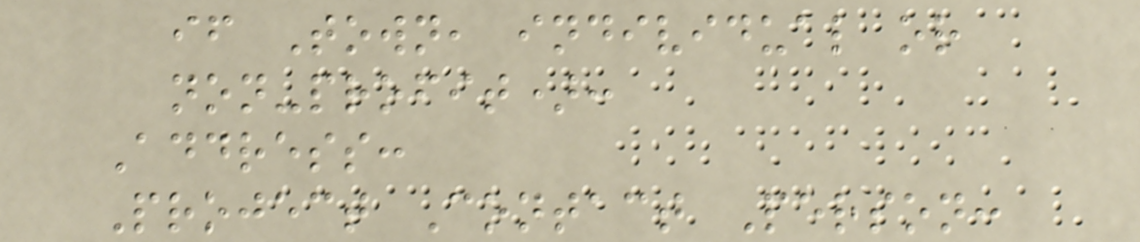if Town, individual or
non-profit):
Address:
Project Contact Person:
